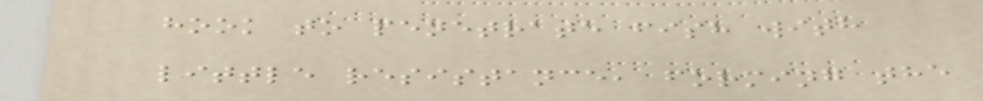hook to penetrate fish with
little resistance, forming the
